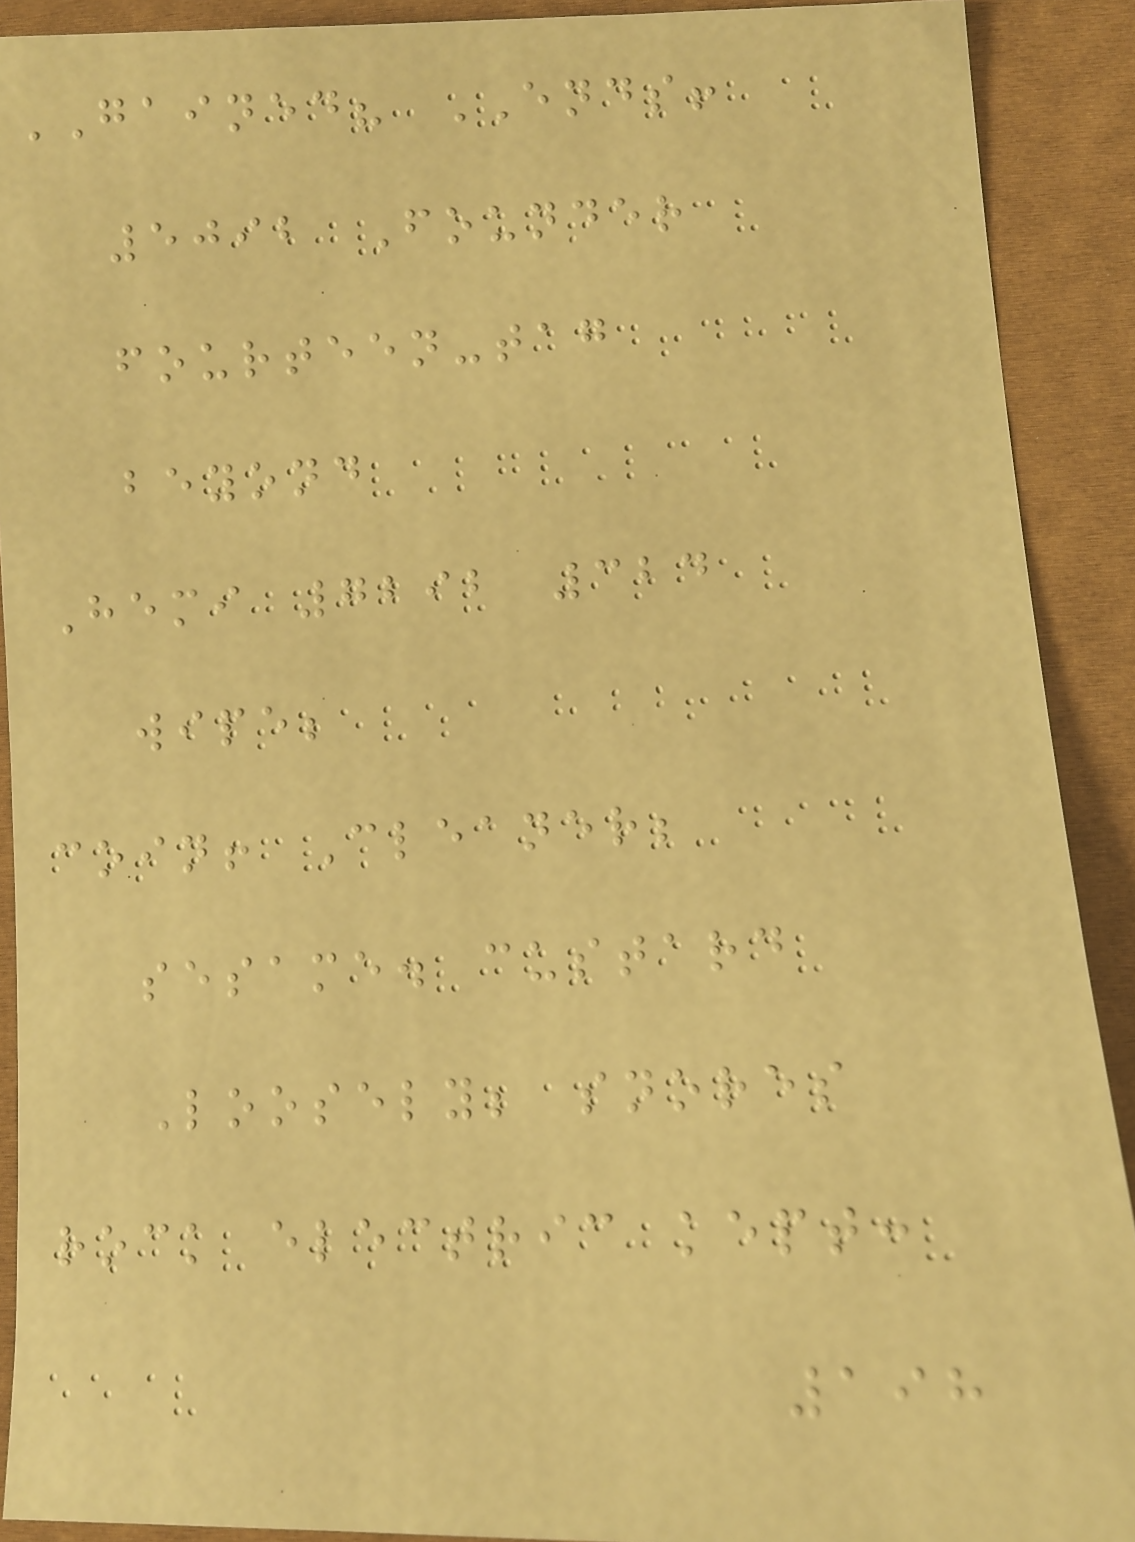GAINED? ENDS!
5092 Founder
fourteen-tag
beyond
Hemi 7292 324
wipe;
coin! Cleaner;
sesame. custard
Loosely; snores
rock electric kept:
198
